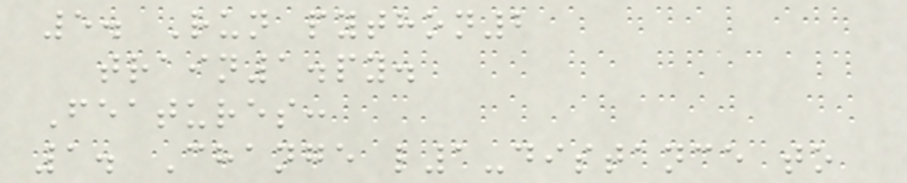5. Run python2
train1.py.
Features:
1. Change l1-distance to
